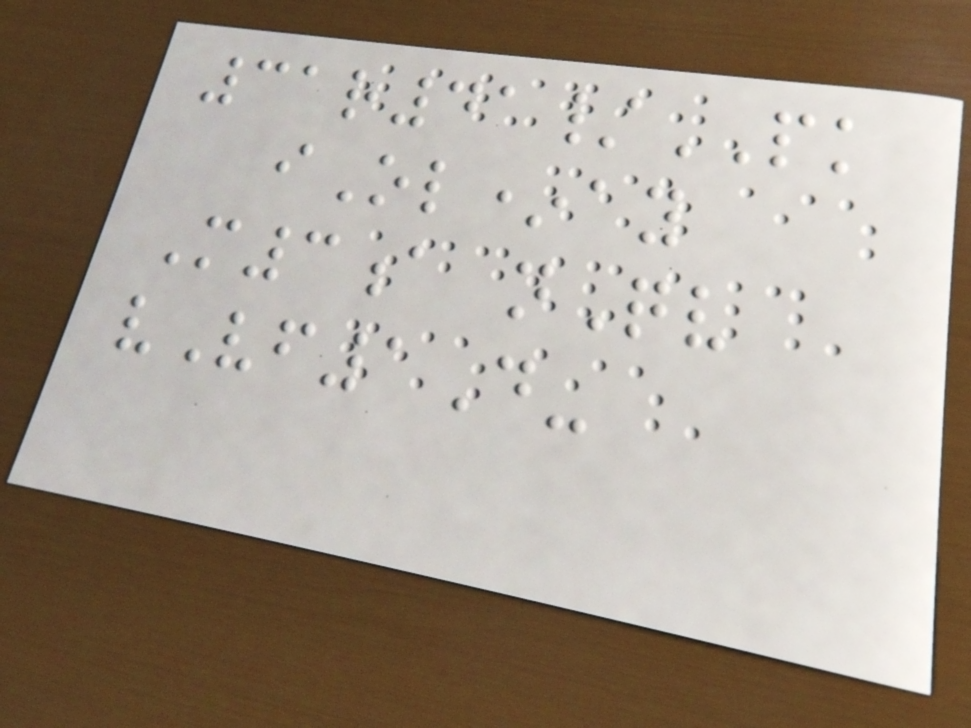31r41/PK
iOl*ay
M3a nQv
vVf1D-
